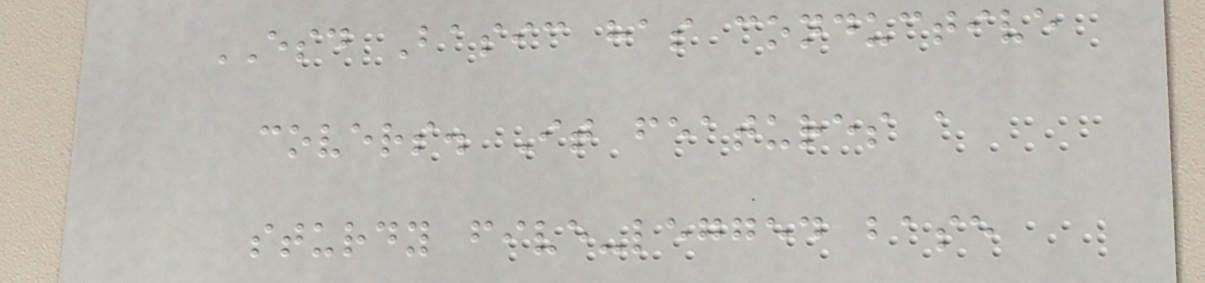ESD Basic has conductive
covers. It features a
sturdy five-legged base
